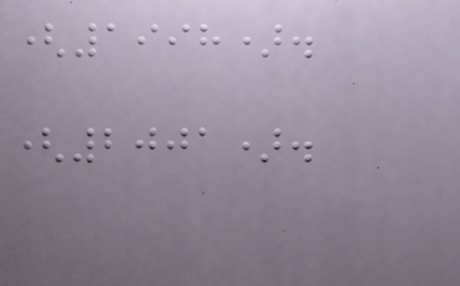(1998).
(2001).
